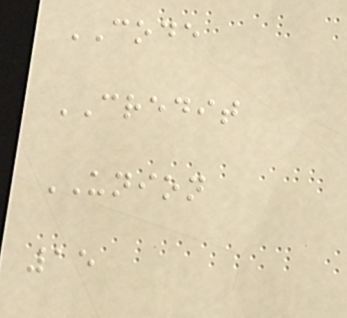CODE
CREDIT
UNION
15
